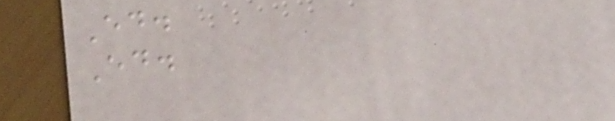Ed.
Ed.
